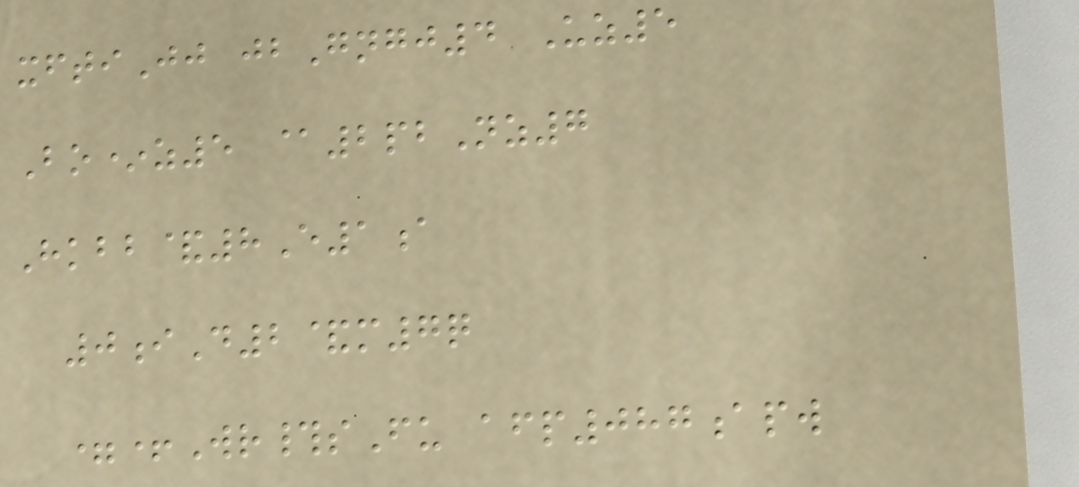xftiJj jbGngj4 Uz5
Bo*z5 @2pbNz7
Hkbb&8E1a
0iD2&m7q
=+Wr#sFu afp087apw
